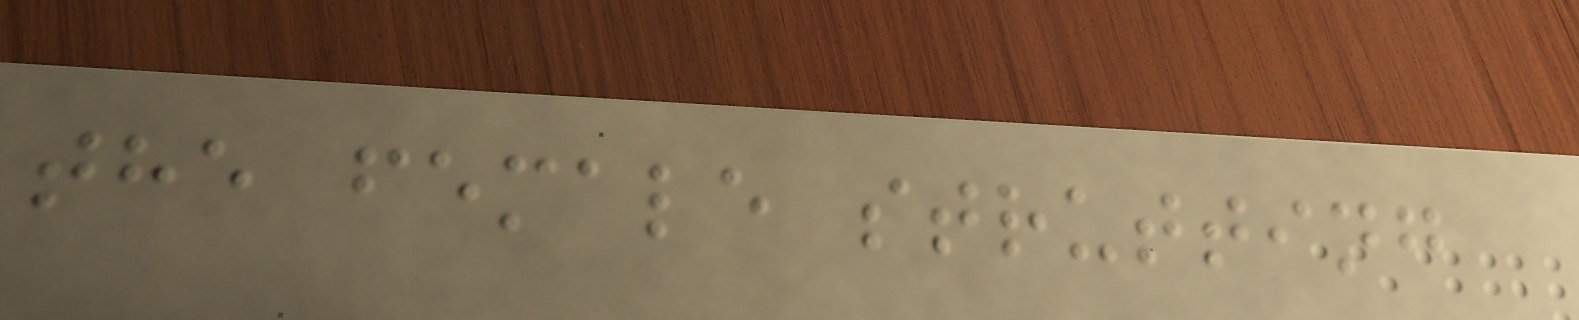the female strutting
